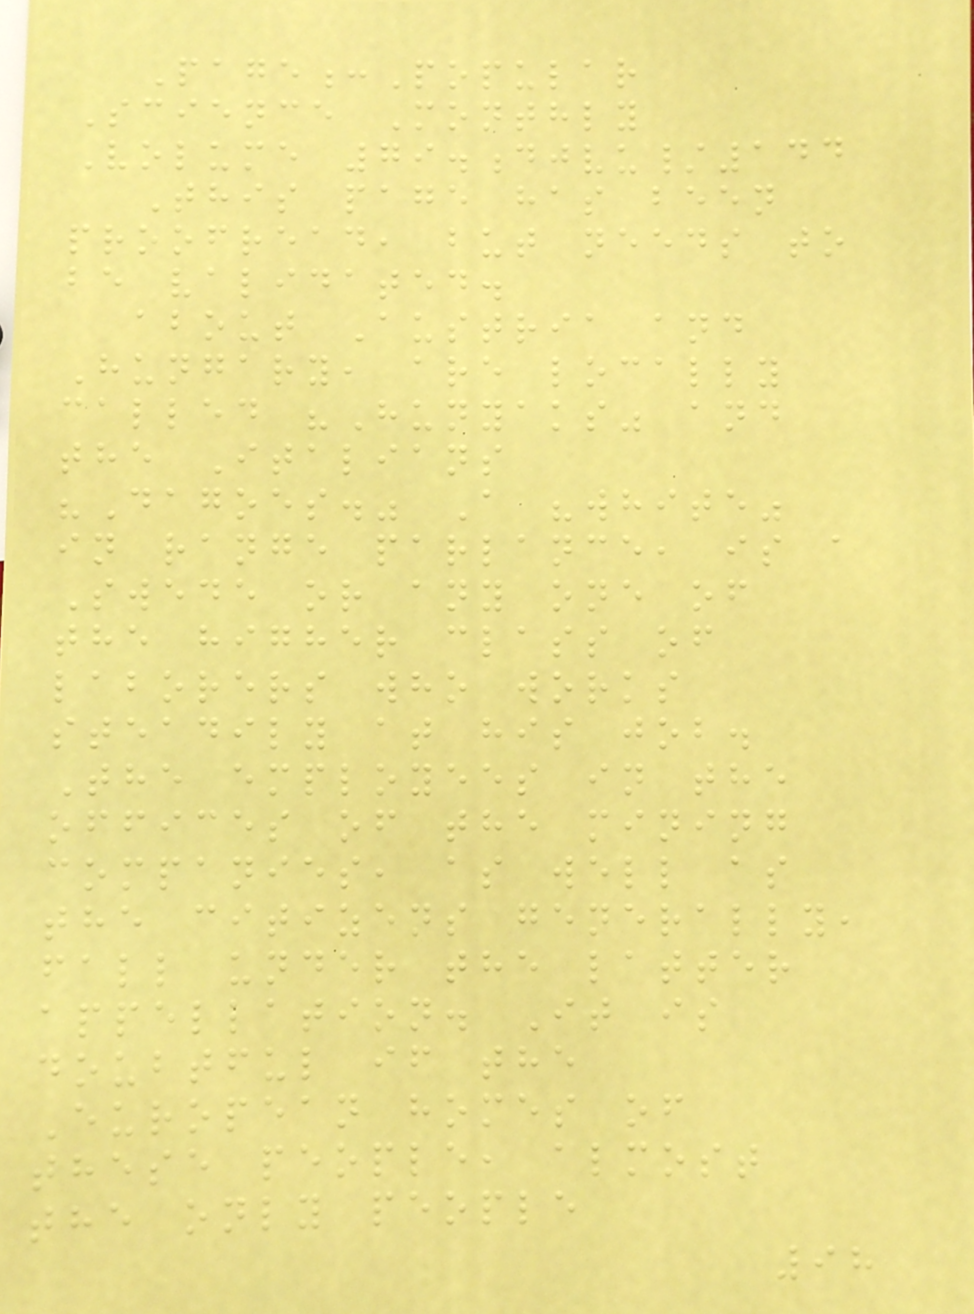Page:Popular
Science Monthly
Volume 79.djvu/144
This page has been
proofread, but needs to
be validated.
about Austria and
Hungary, are locally
called "Hunyaks" and
the Italians
"Dagoes." A "white"
in range parlance, is a
Swede or any one of
the higher class of
laborers who works
steadily at his job.
The employees in the
offices of the mining
companies, as well as
the citizens generally,
fall under the latter
appellation. It is
doubtful if the
European homes of
these people, almost
the only people
98
